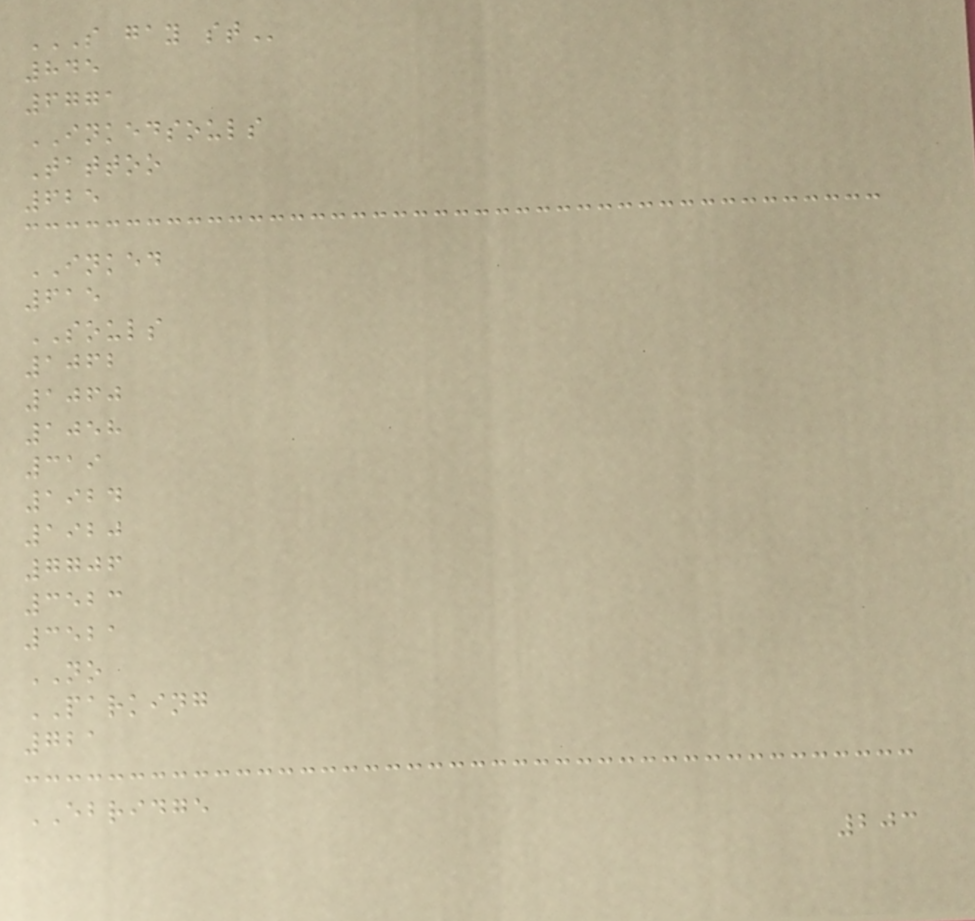S GAY ST
845
6771
INKEDSOULS
Tattoo
625
INKED
615
SOULS
1062
1060
1058
319
1924
1920
7706
3523
3521
NO
PARKING
721
EBRIDGE
203
